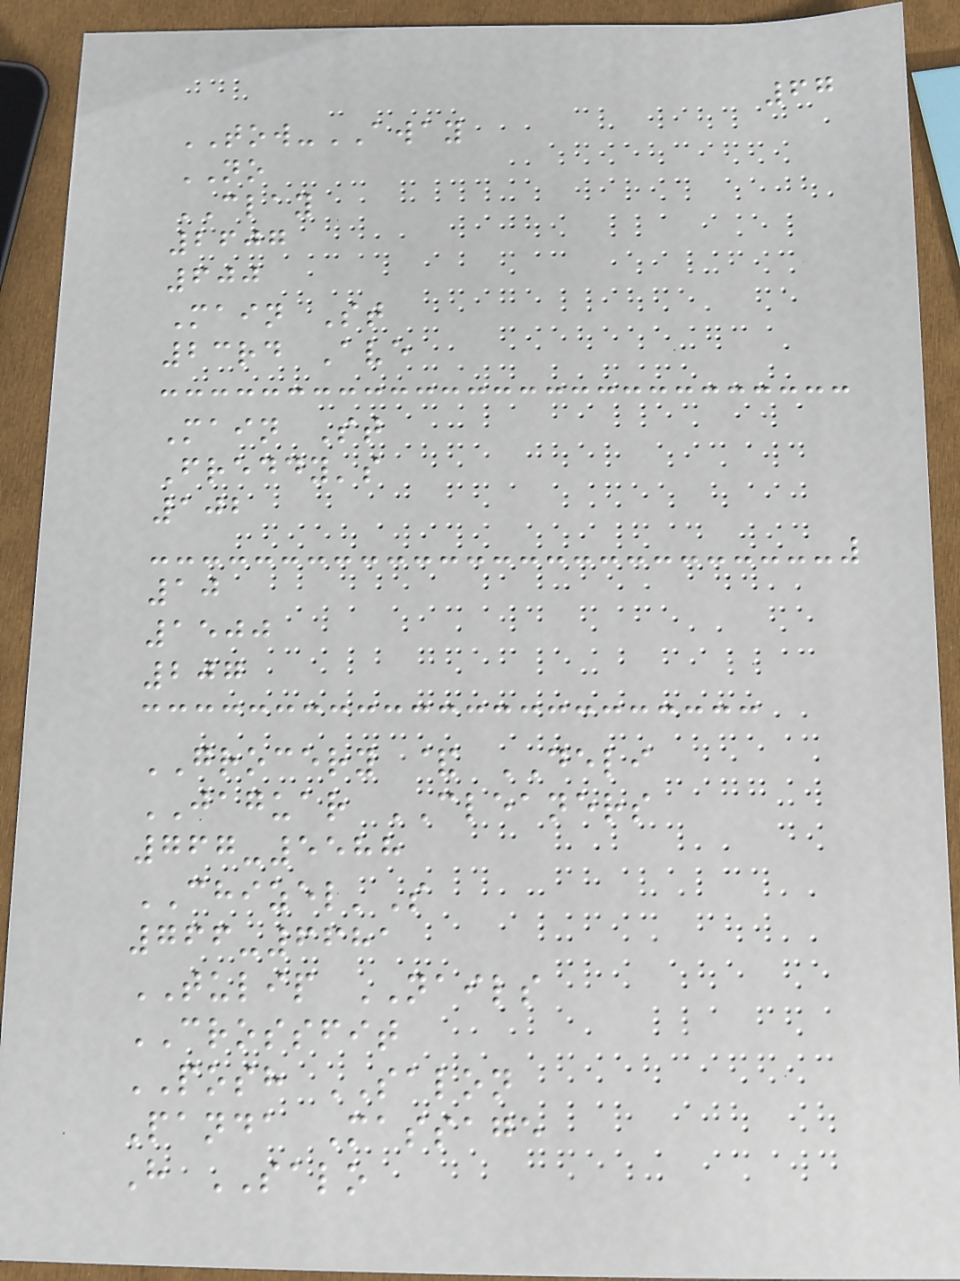67
TOW-AWAY
NO
CLAY
2607
600
Main St
23rd Ave
Main St
Freddy's
102
10
1500
207
GROCERY & DELI
JAGUAR CLEANERS
767-5588
CHIZEL'S
766-6681
TULIP NAILS
CROSSFIT
POSH SALON
Panda Massage
H SALO
